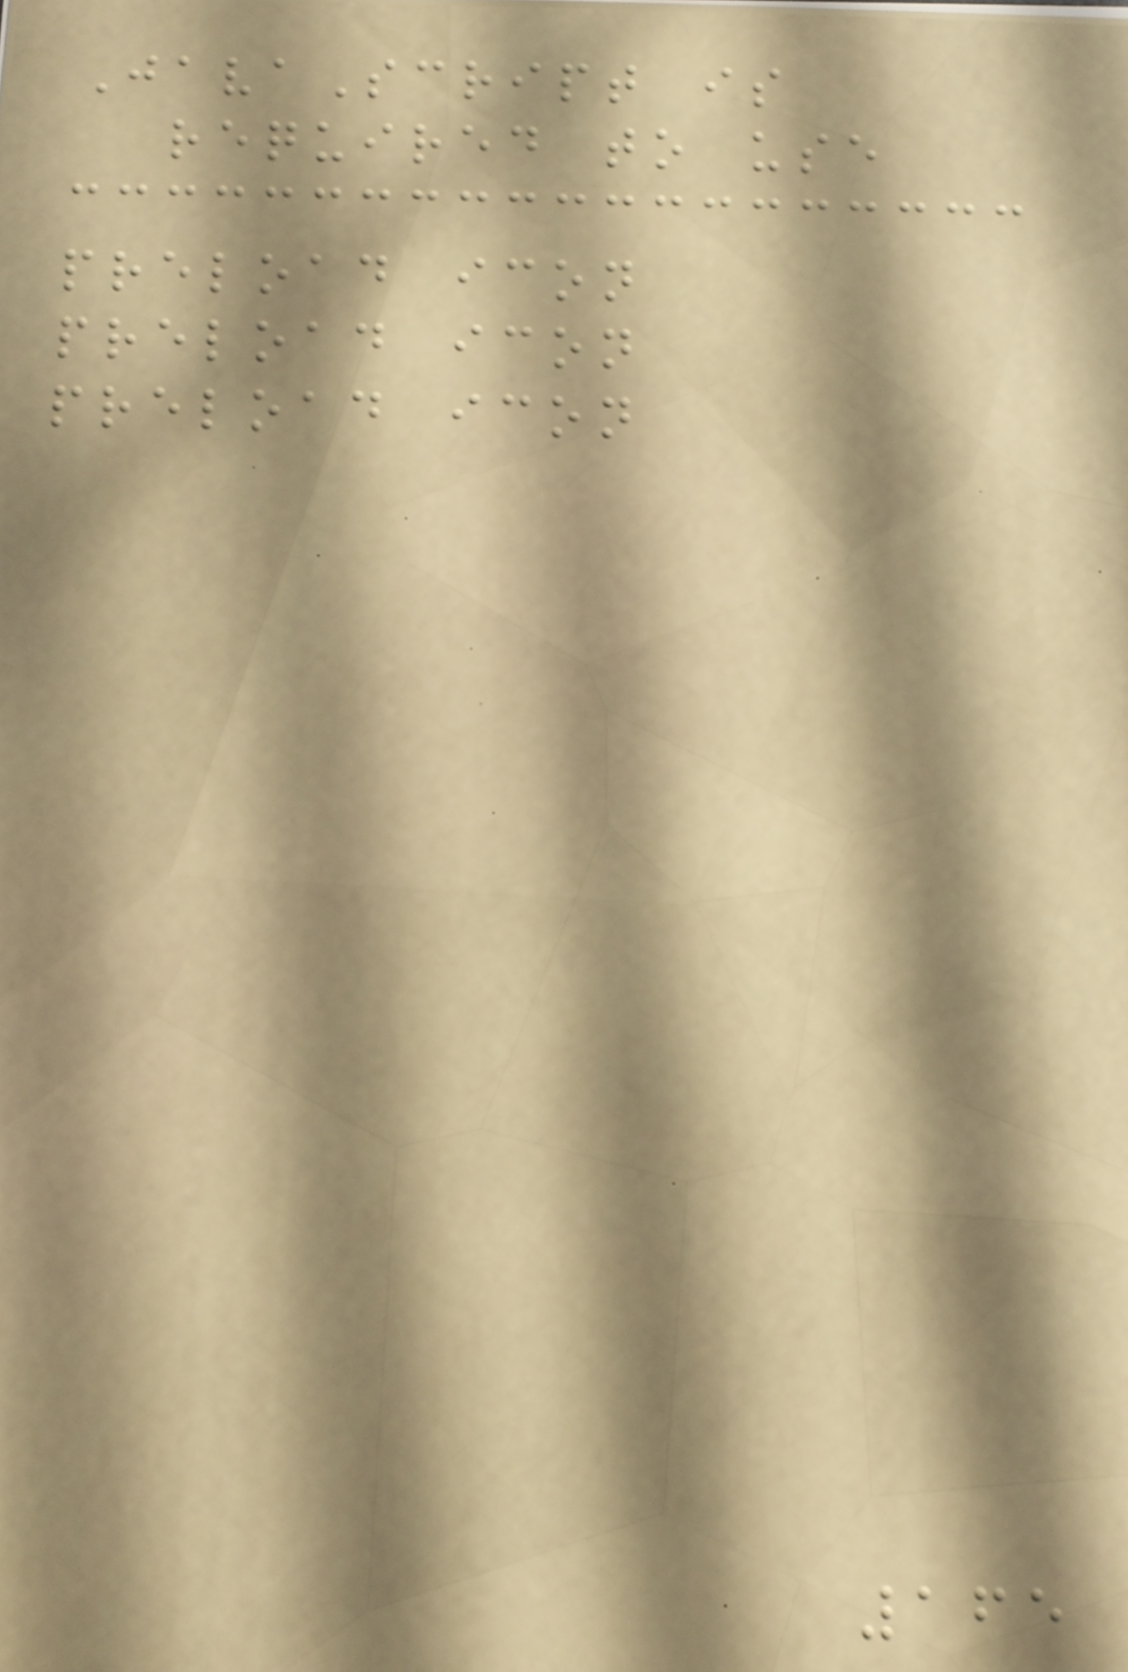JavaScript is
required to use
preload icon
preload icon
preload icon
165
